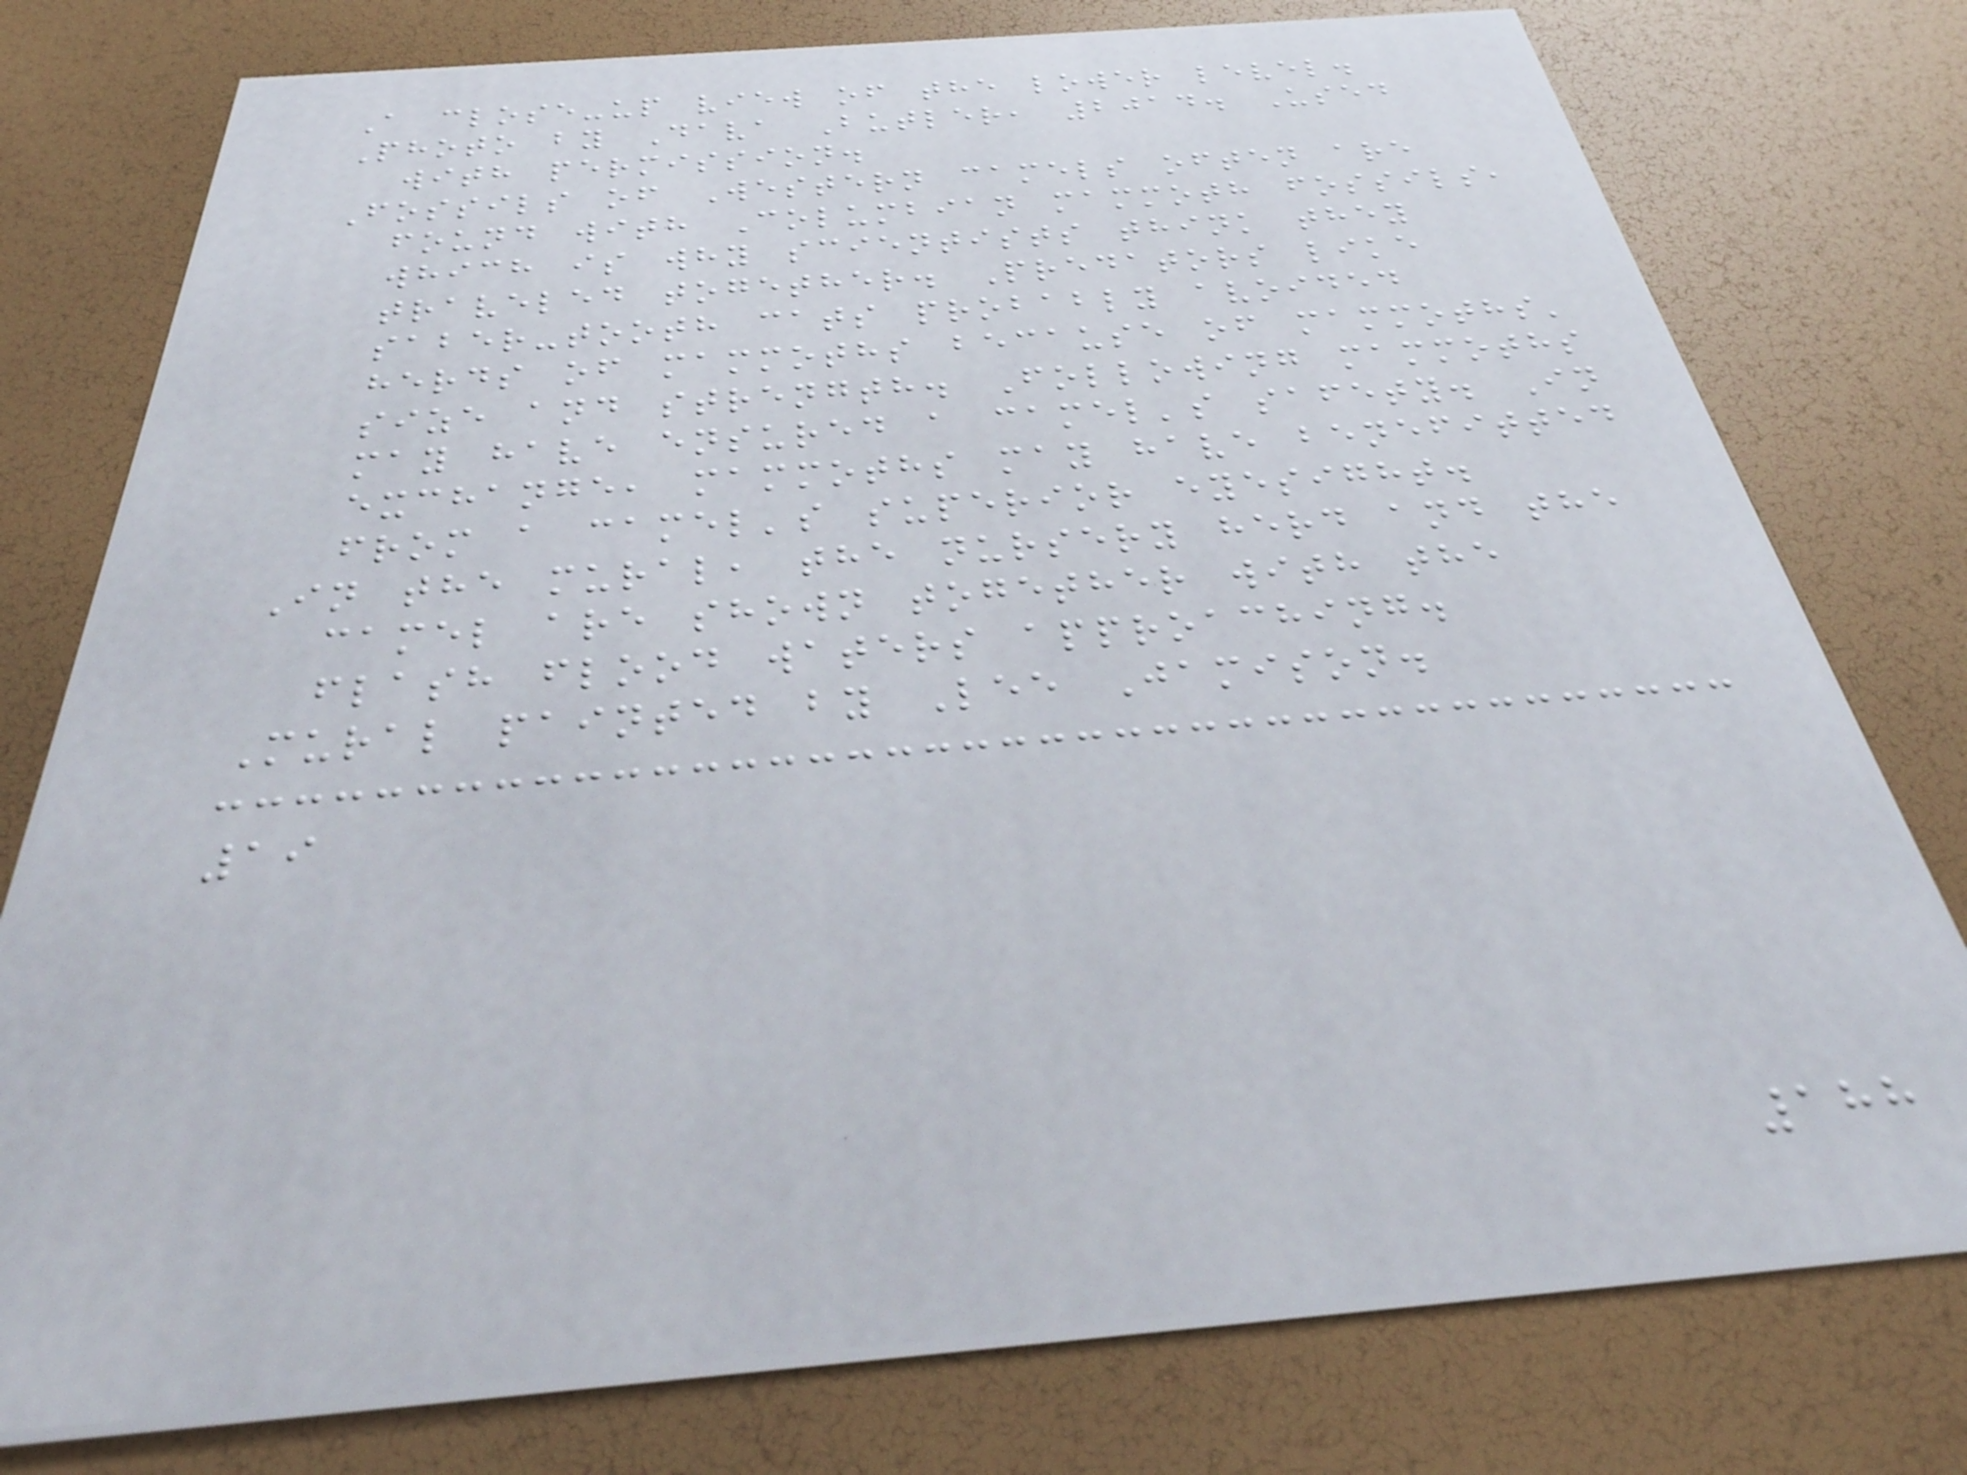A close-up view of the lower level.
Photo by Dava Butler, 2014. Used
with permission.
Fossils of Western camels often are
found with Columbian mammoth fossils,
which is why scientists think they
traveled together. Predators like
saber-tooth cats probably avoided
herds of mammoths because of mammoths'
size and strength. Following mammoths
may have ensured a camel's safety. In
exchange, mammoths may have benefitted
from a camel's superior eyesight.
In the mural, the nursery herd and the
camel are shown together with the
flash flood waters approaching.
Mural painted by Lee Jamison.
19
188
